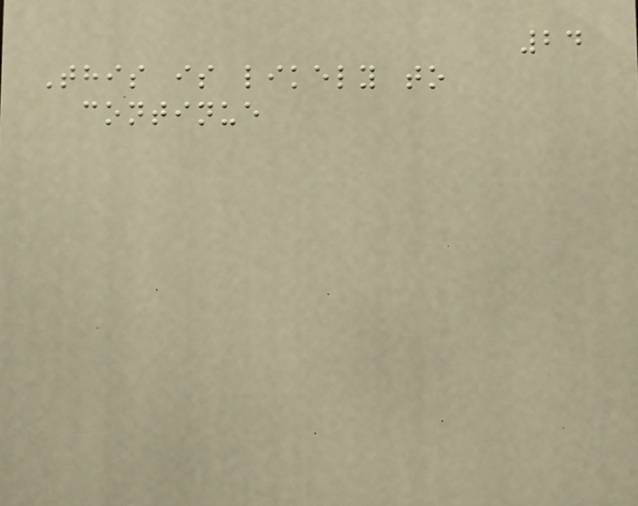24
This is likely to
continue
